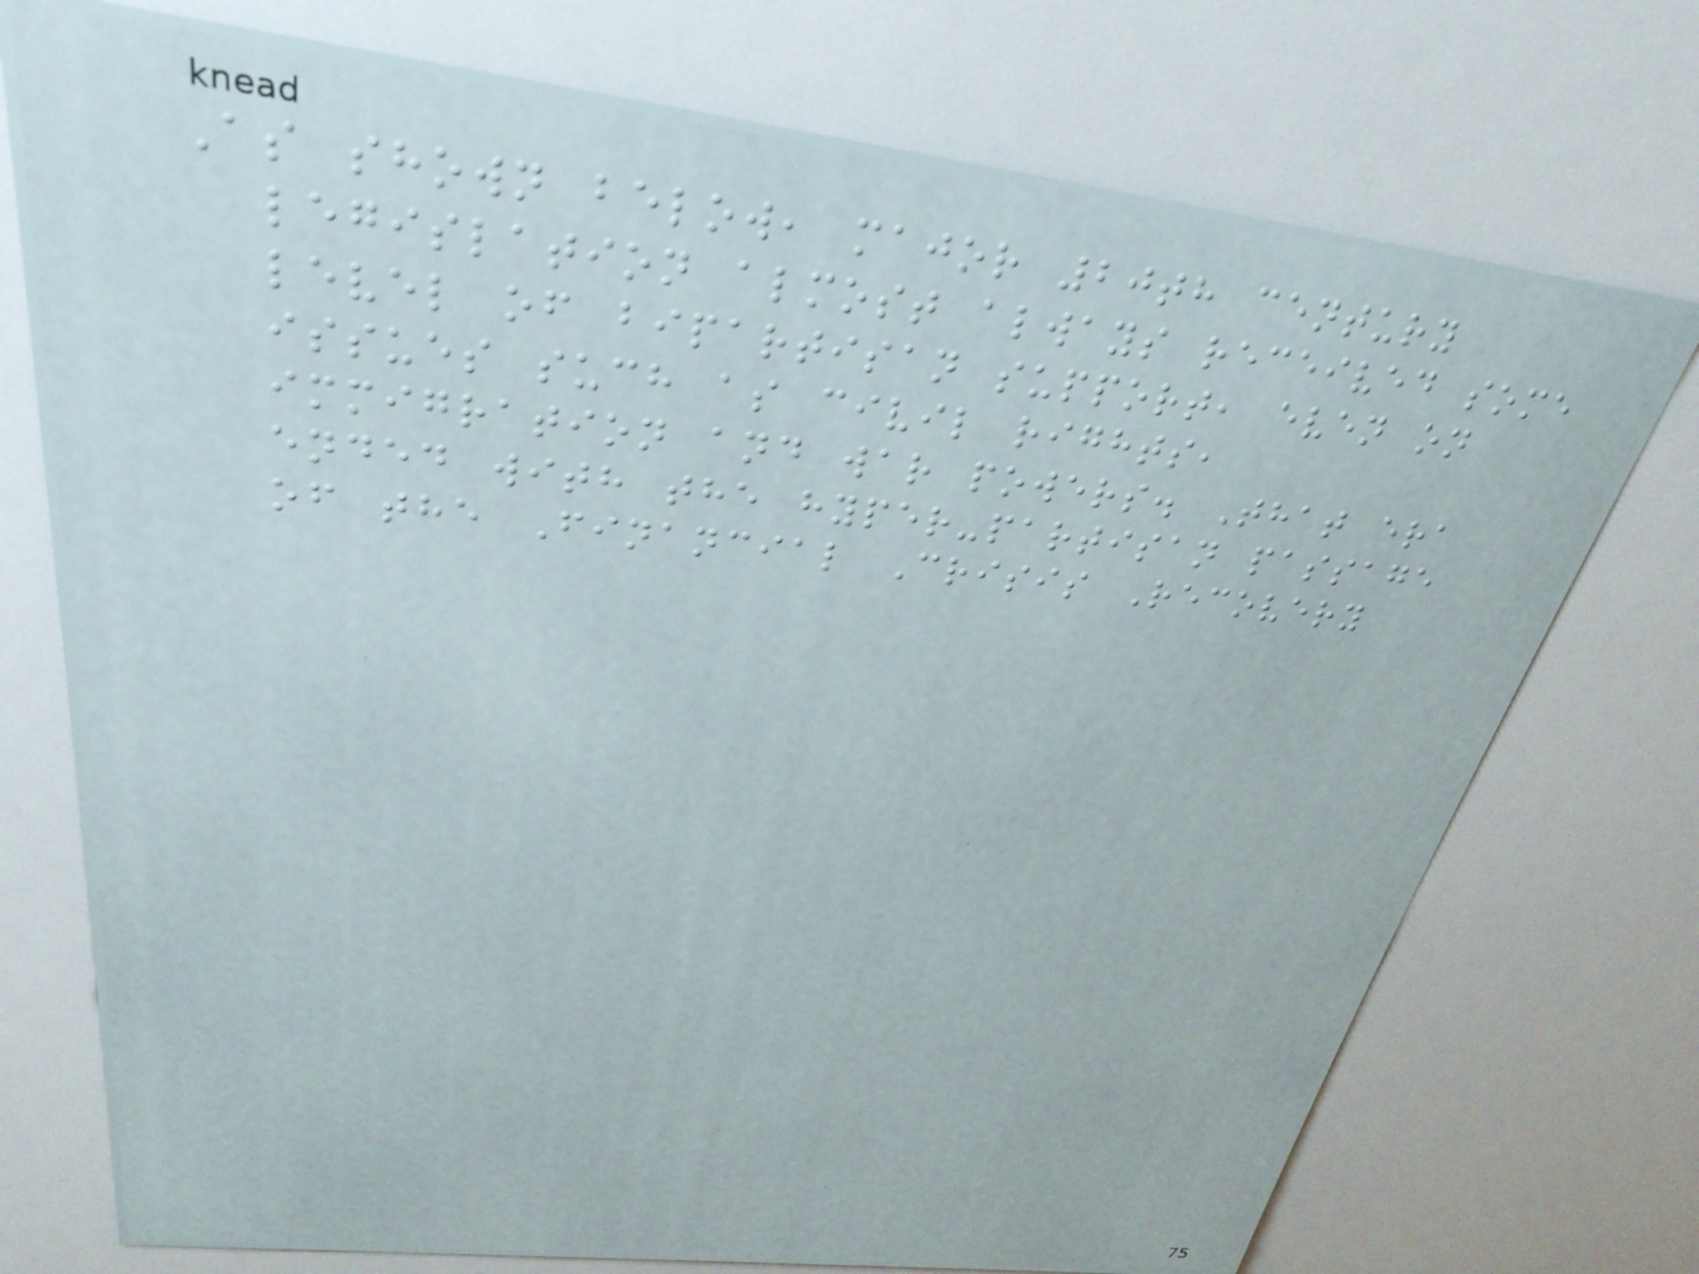As shown below, major 20th century
legislation almost always received some
level of bipartisan support, even on
issues such as civil rights,
immigration and war powers. That era
ended with the hyper-partisan passage
of the Financial Crisis Recovery
